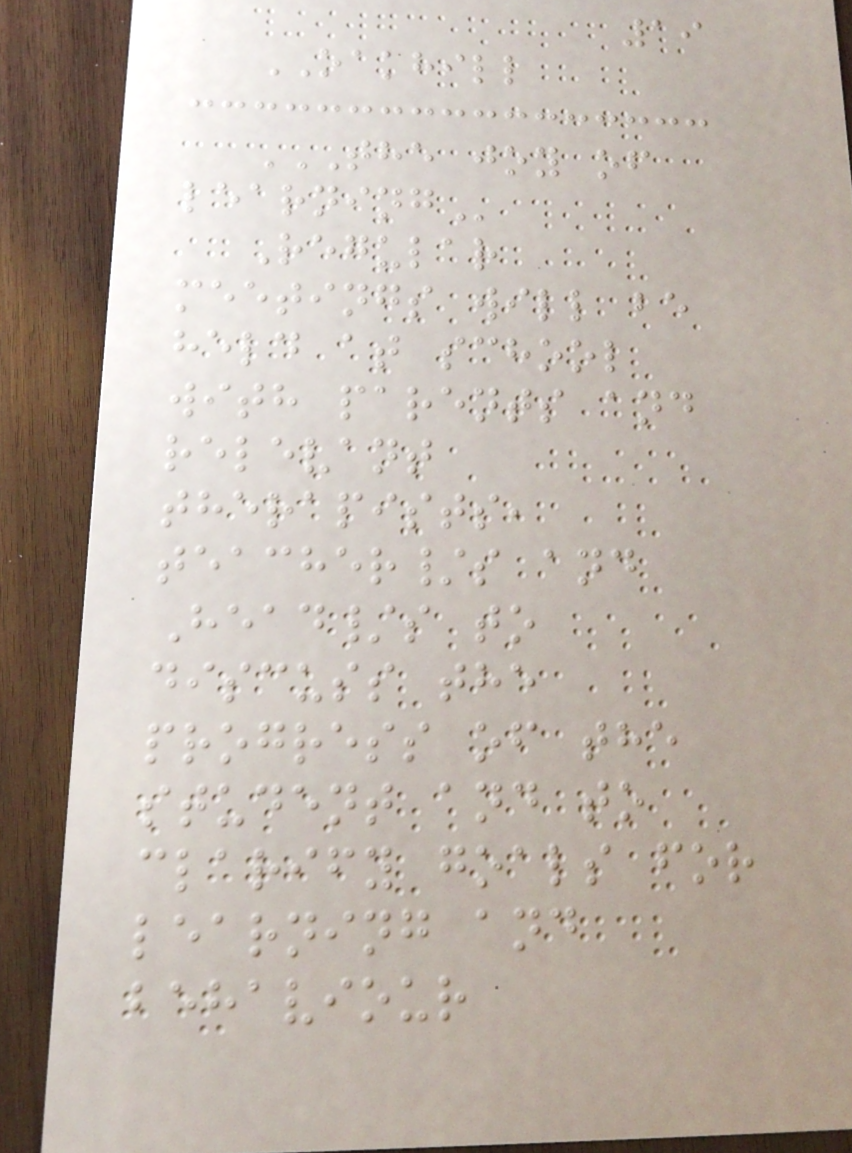19
OAKHILL
THE JOY OF
LEARNING
Regular
meetings will be
held at school
with parents and
relevant
therapists,
teacher/s and
Head/s to
discuss the
progress of the
student and to
clarify goals for
learning and
behaviour
